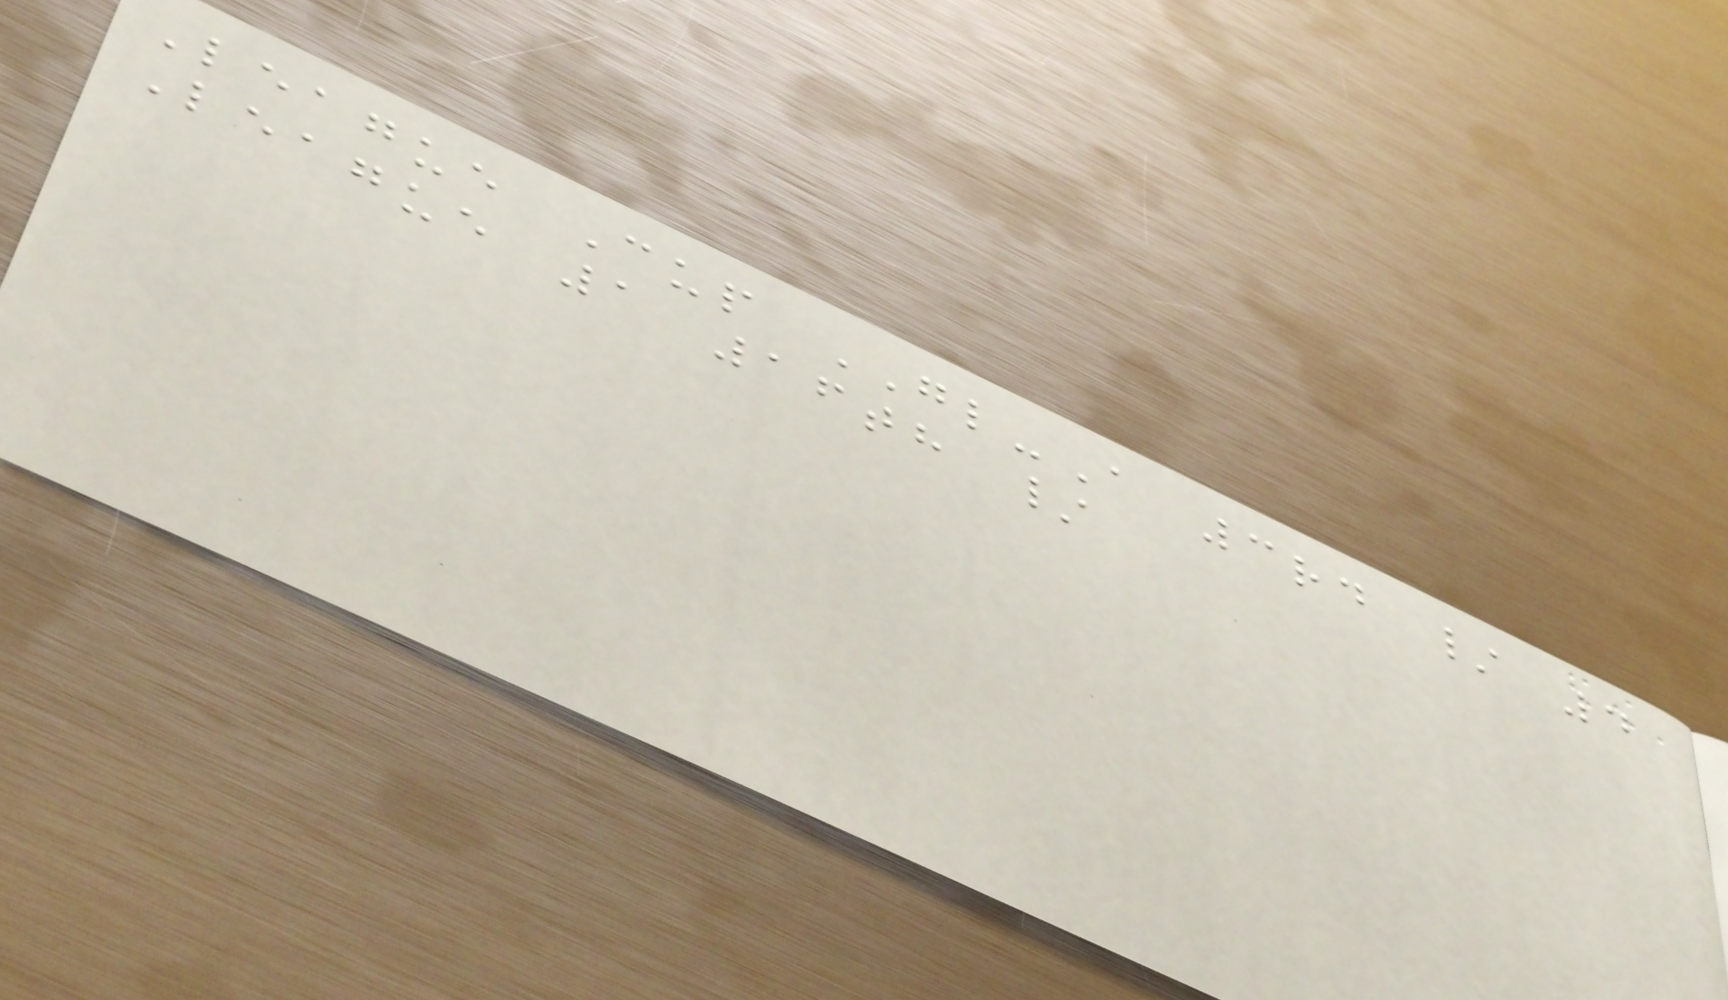League Cup GL-A 3rd / 4
League 1 16th /
